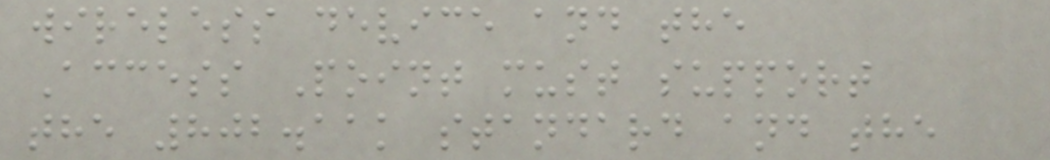wireless device and the
Access Point must support
the 802.11k standard and the
